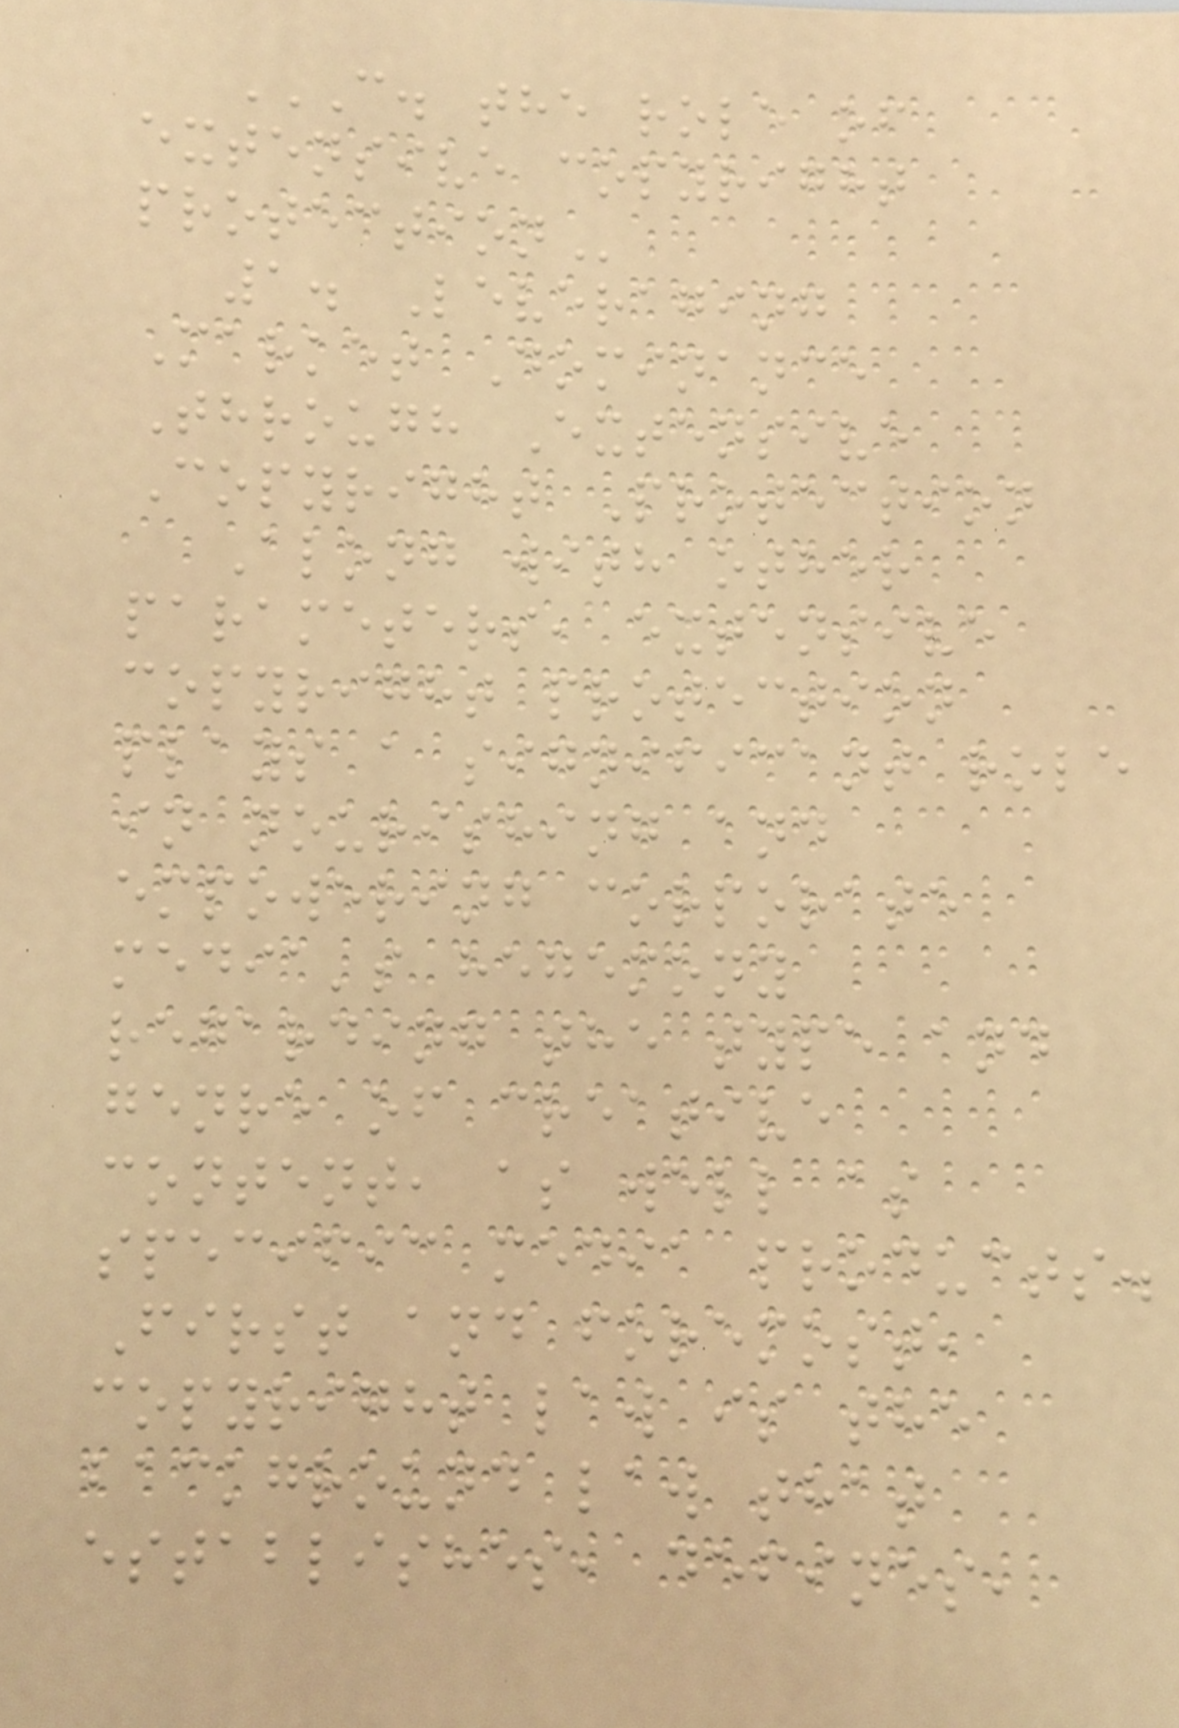C. THE ROLE OF
EXTENSIVE COPYRIGHT
PROTECTION
1. Leveraging
Market Dominance
Through Extensive
Copyright Protection
Along with other
parameters, extensive
copyright protection
plays a significant role
in nourishing and
empowering corporate
media's hegemony
regarding the type and
genre of creative
content, as well as
specific media products.
First and foremost,
copyright law is the
background law that
establishes, defines,
